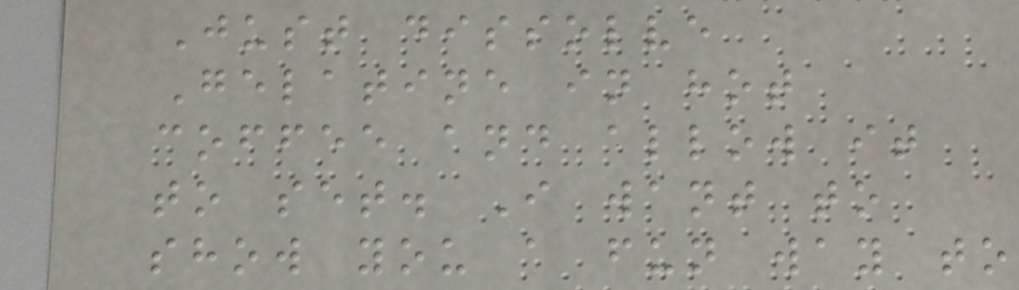Just dissolve
Gelatine in hot
coffee and allow it
to set. I want to
show you a fun way to
